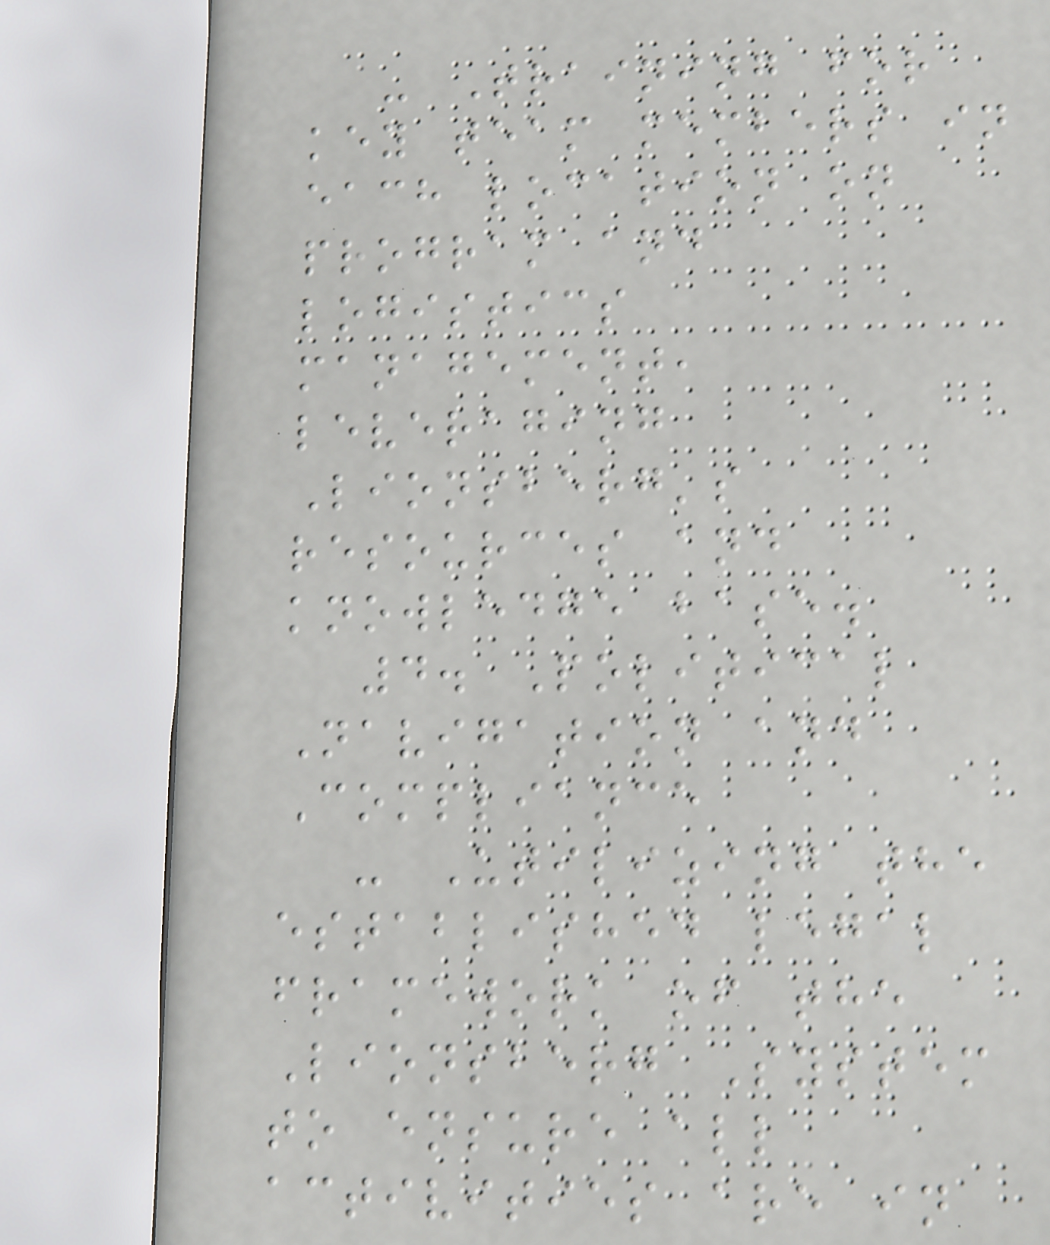- Training for
key team members in
each location on
program and
logistics
management,
leveraging
Lionsberg's
resources and
knowledge base.
4. Political
Navigation and
Compliance
- Utilizing the
established legal
framework of the
Lionsberg System
to ensure all
activities are in
